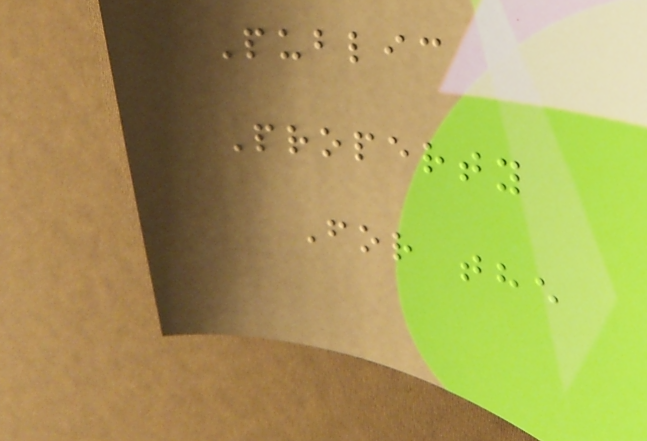Public
Property
For the
